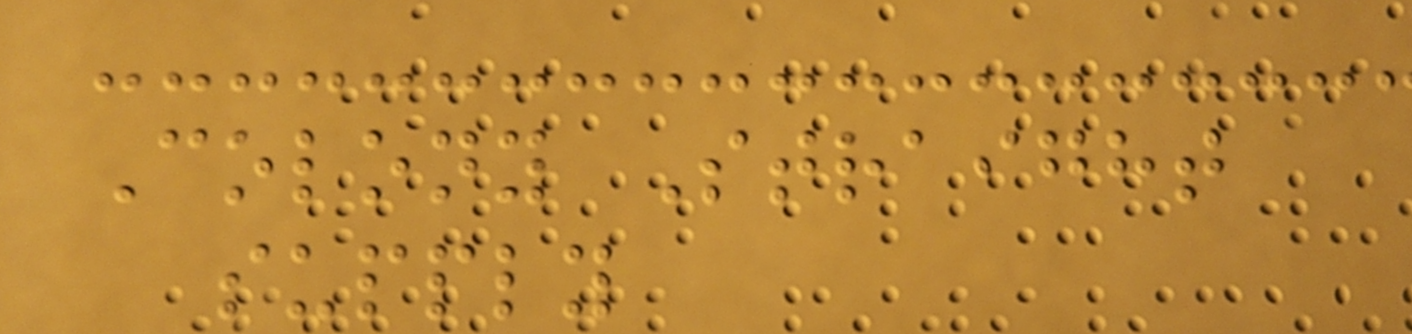Colony Straight
supply
